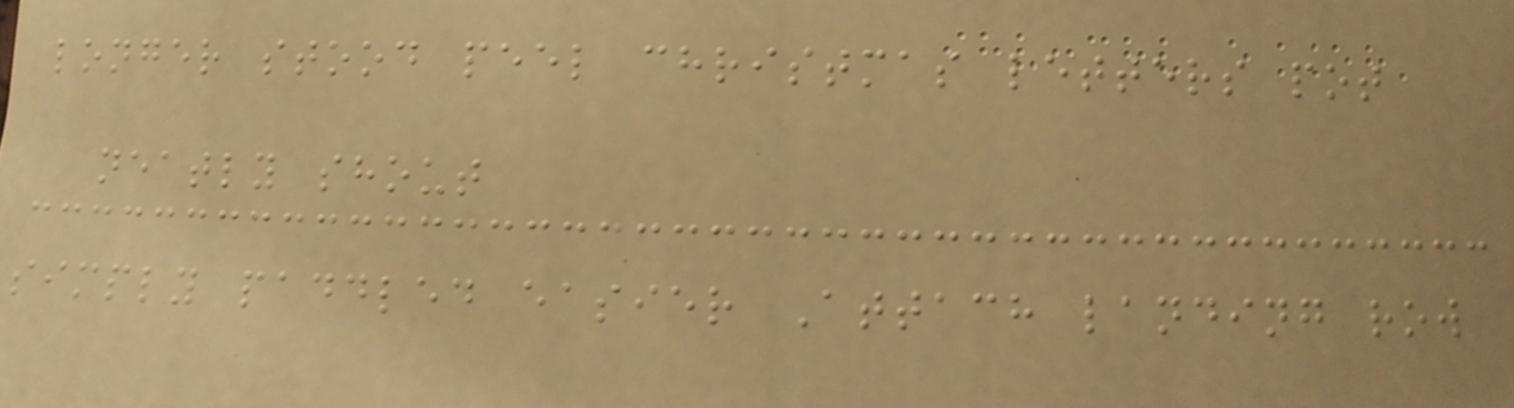longer stood peel christmas letters pot
neatly shout
simply paddled easier Attach landing row
